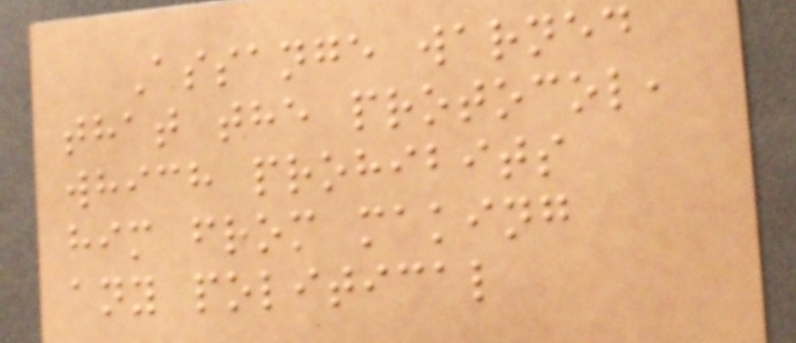Assange warned
that the protocol,
which prohibits
him from making
any political
